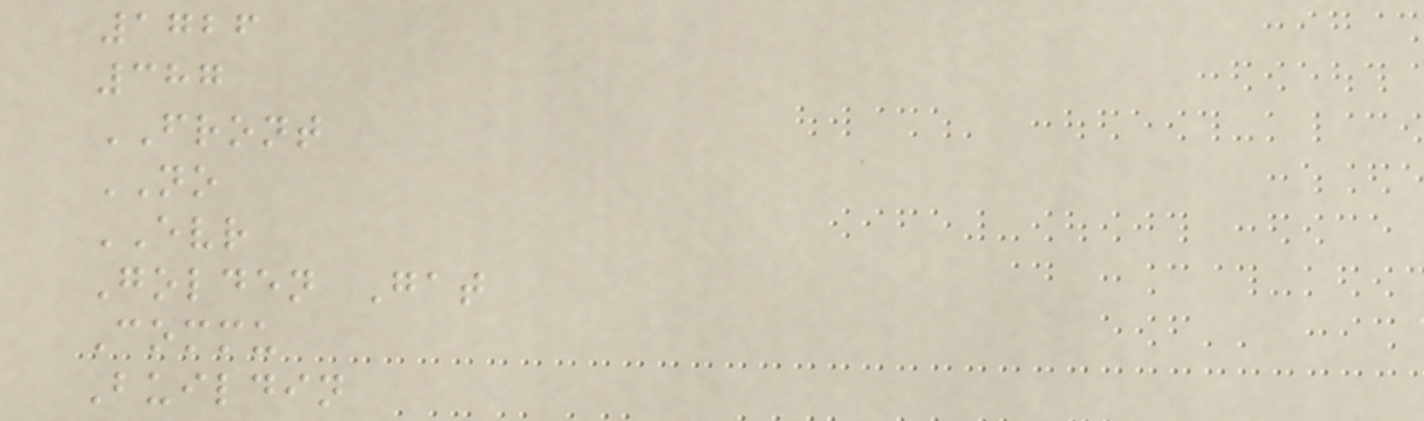1726
387
FRONT
NO
EVR
Golden Gat
Commu
Buildin
